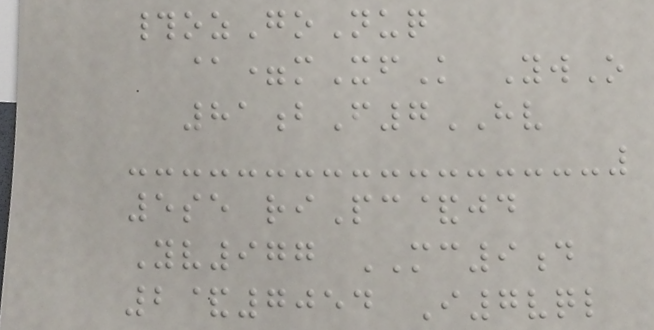#ozGoNuq
@=mXfK YwO
81bF7HV
5se riPc&jd
Yv977 MC9d
2&7054 I7vql
